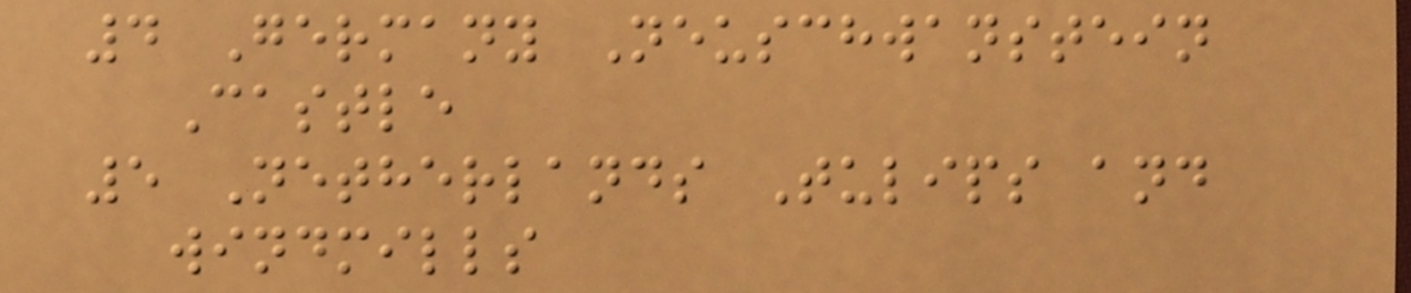4 Germany Neuschwanstein
Castle
5 Netherlands Tulips and
windmills
